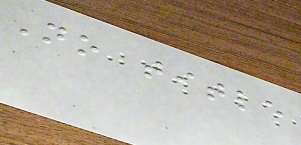No title
